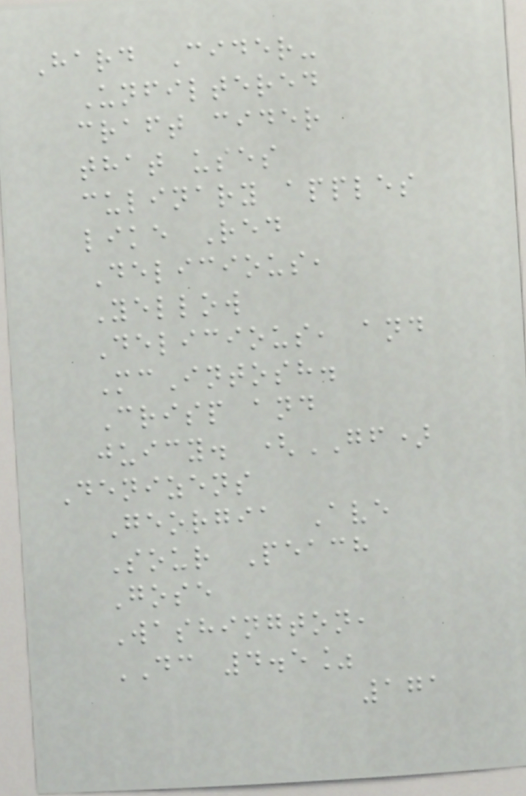Hard Cider-
Unfiltered
craft cider
that uses
culinary apples
like Red
Delicious,
Yellow
Delicious, and
McIntosh.
Crisp and
juicy. (GF)
Denizens
Georgia Ave
Sour Peach
Gose
Washington,
DC 4.5%
171
